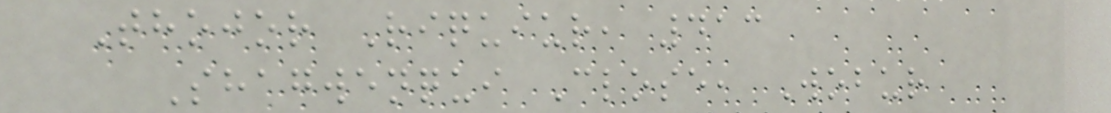Thojor Riquiur, 413
Shagwenqui Close, Wobur
